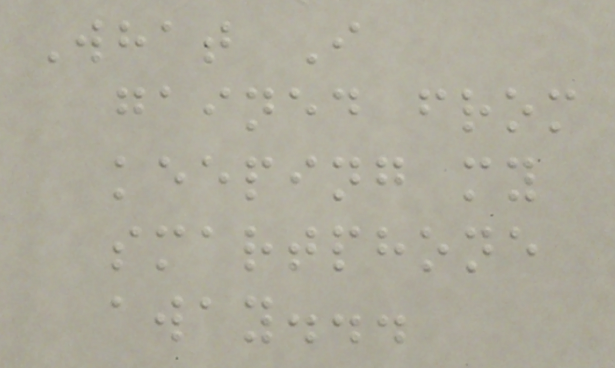What I
gained from
keeping my
smartphone
away...
